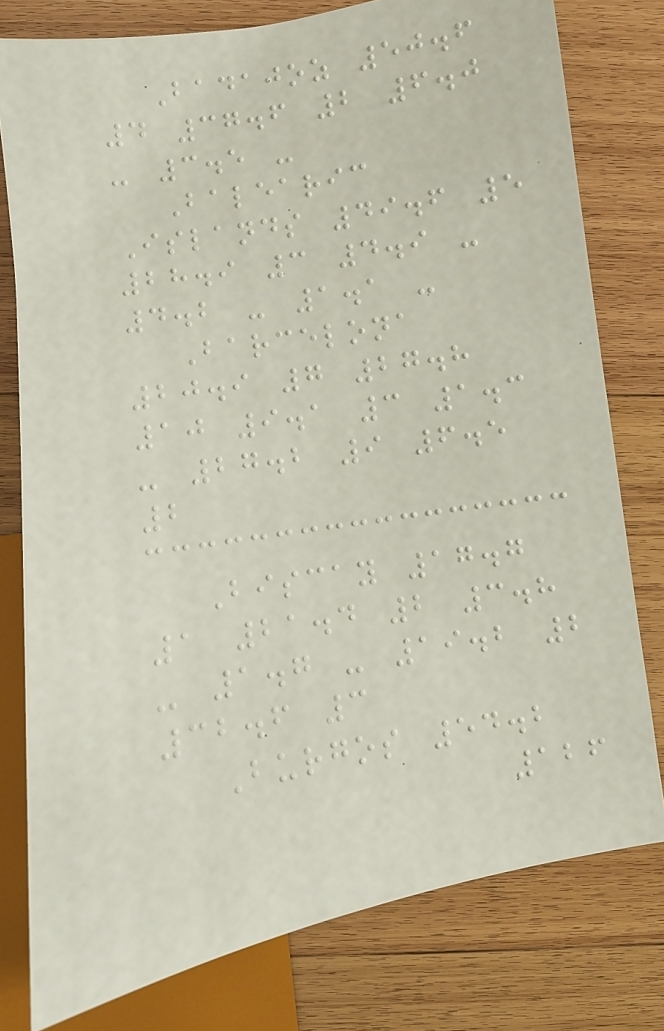Badajoz 50.6
4 37.6 2 6.0
- 3.5 -
Balearic
Islands 49.6 5
28.9 3 4.9 -
4.2 - 1.1 -
Barcelona
20.9 7 27.8
10 9.1 3 1.3
- 27.2 9 6.5
2
Biscay 17.7
1 21.4 2 3.8
- 1.7 - 19.2 2
32.6 3
Burgos 54.2
126
